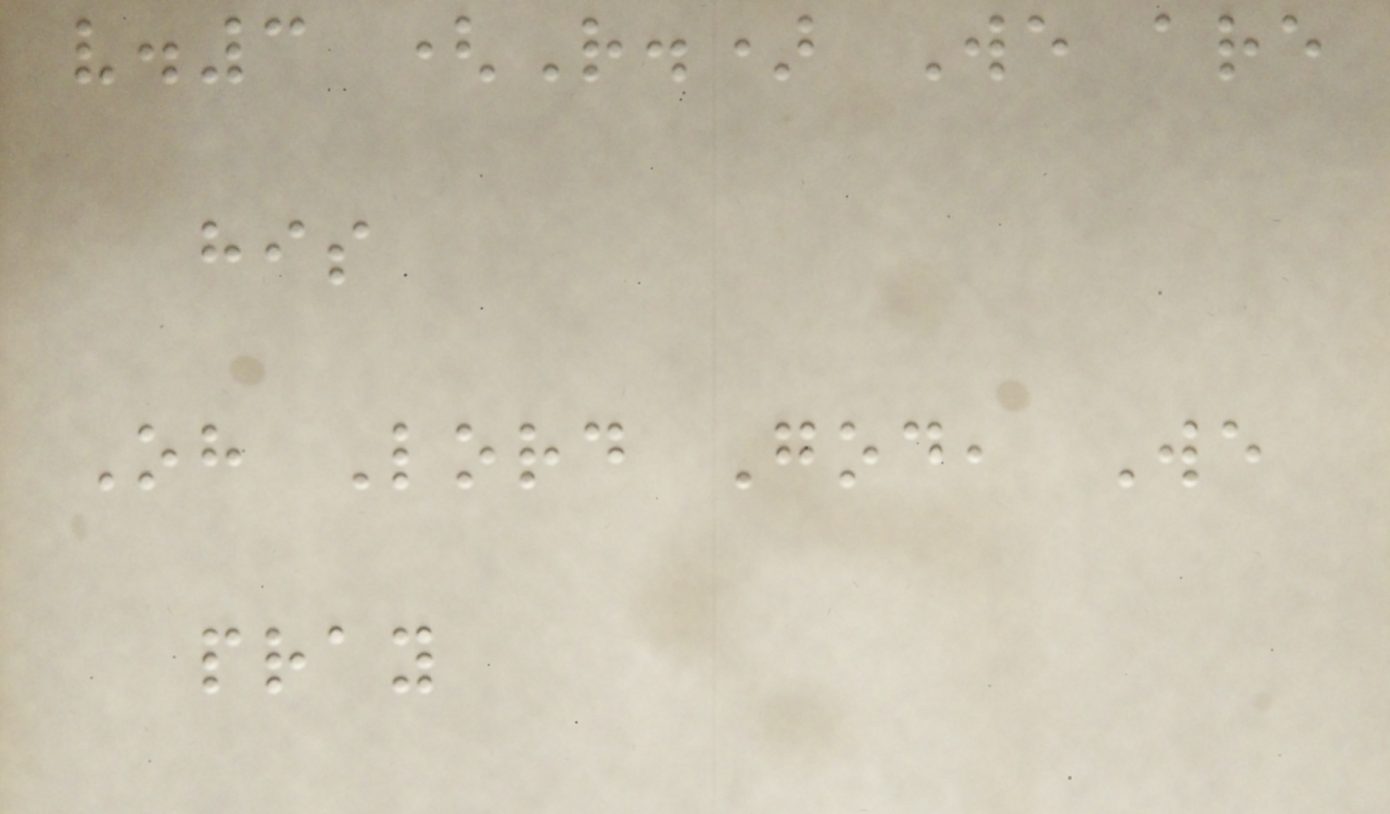v.3 (R.) We are
his
Oh Lord God, We
pray
